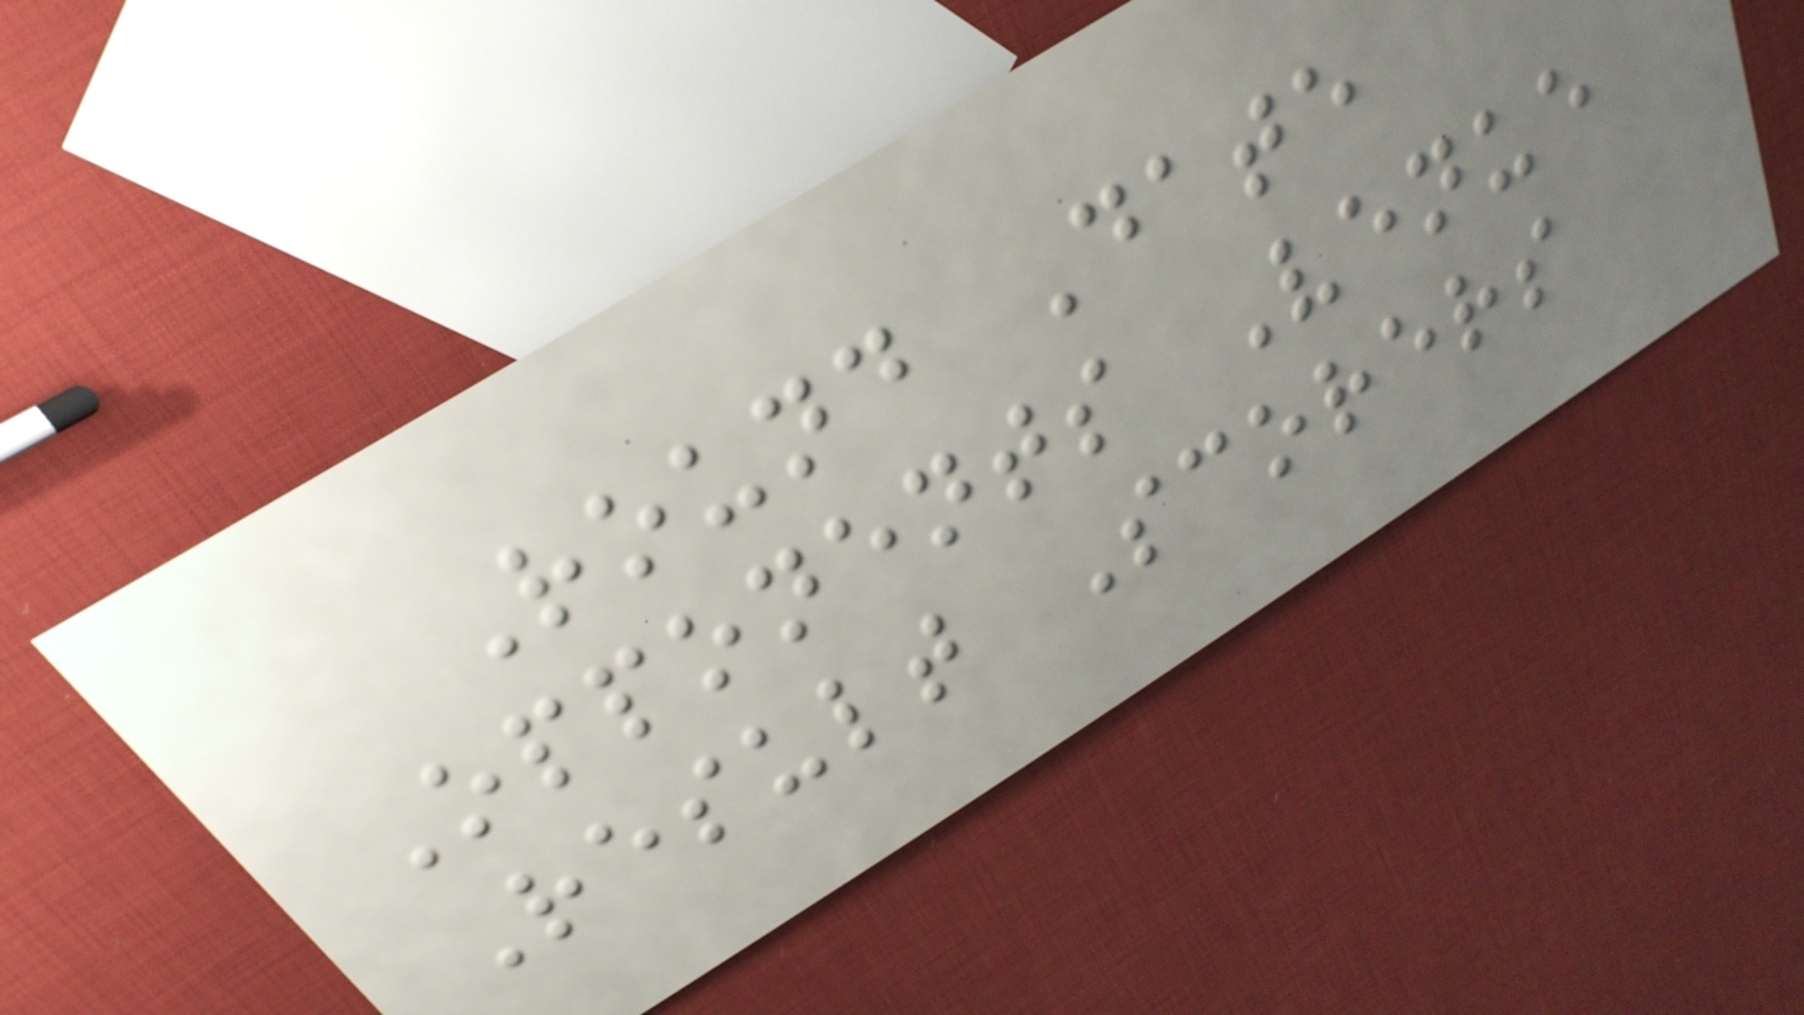Round Date
Opponents Venue
Result Scorers
